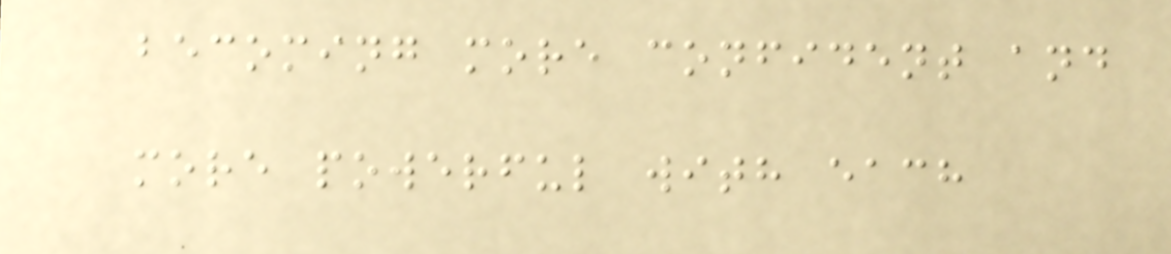becoming more confident and
more powerful with each
